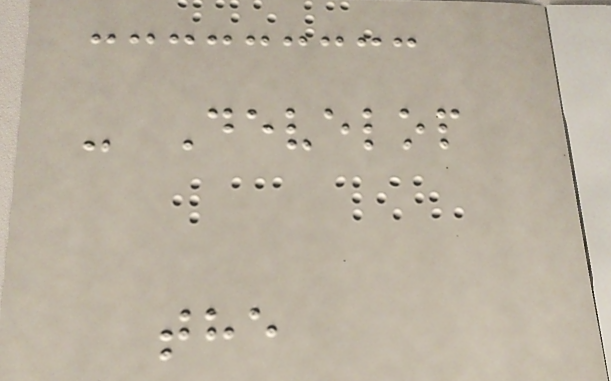- Develop
the
